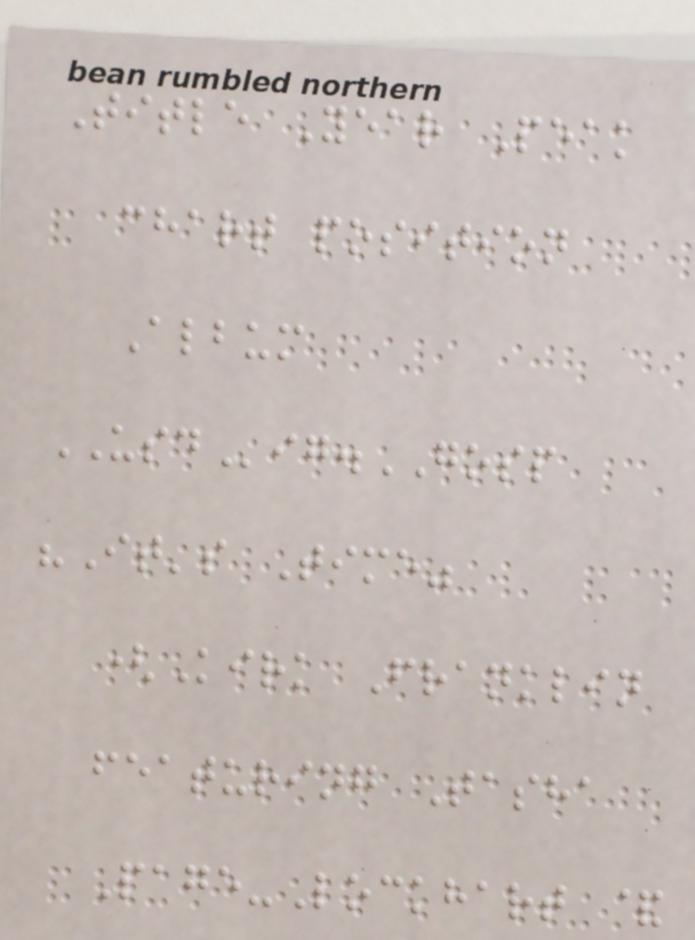Title Year Peak
chart position
Album
USDig.GOSP
"It's Time"
(Kirk Franklin
featuring Tasha
Page-Lockhart &
